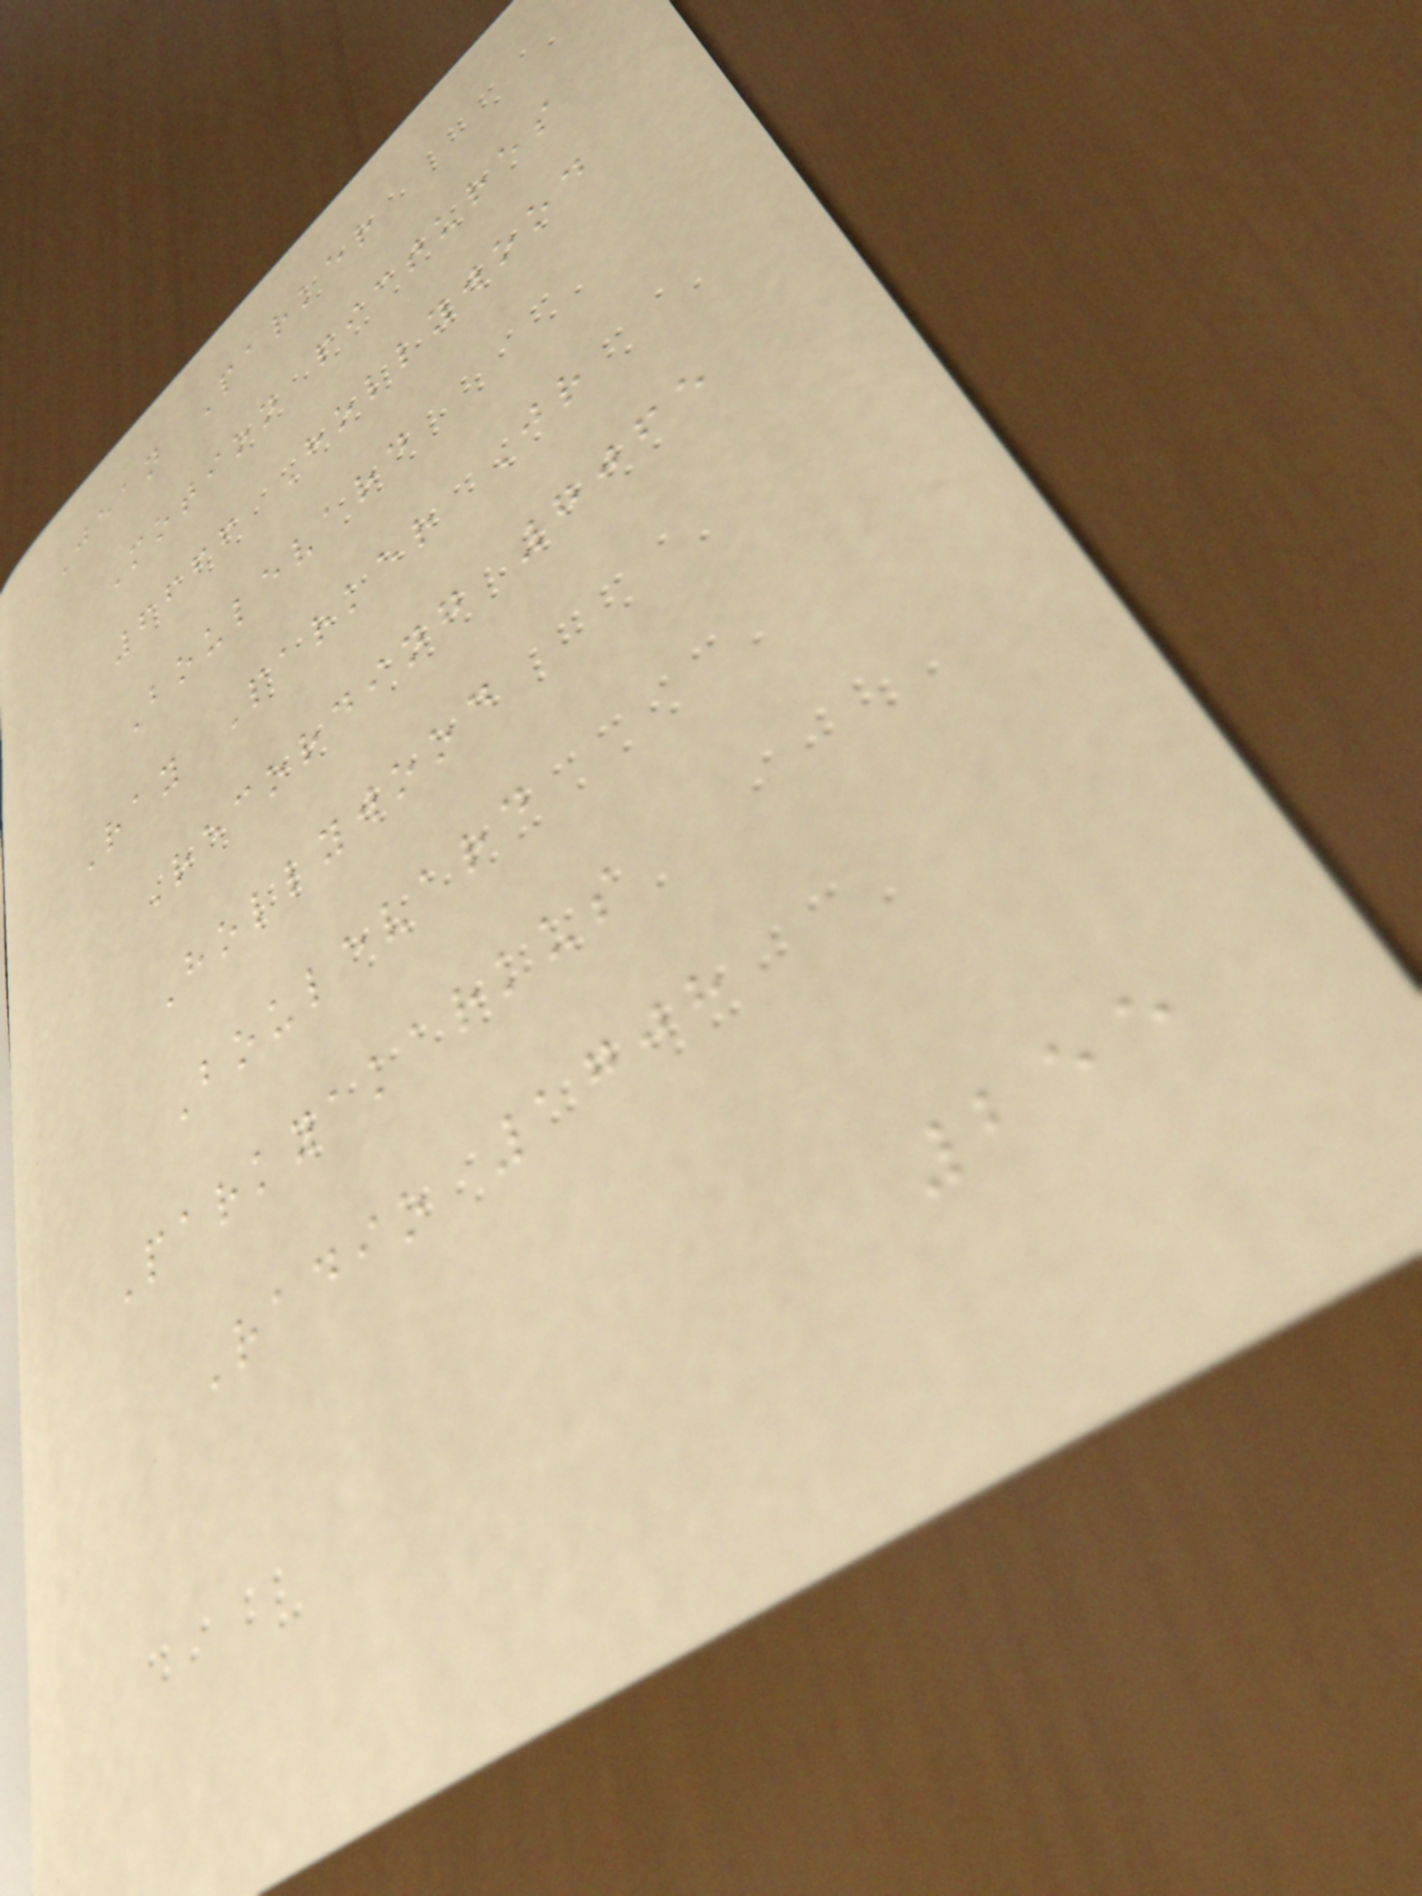Jean Parker
Motion pictures
6666 Hollywood
Boulevard
Ray Parker Jr
Recording 7065
Hollywood
Boulevard
Parkyakarkus
Radio 1708
255
